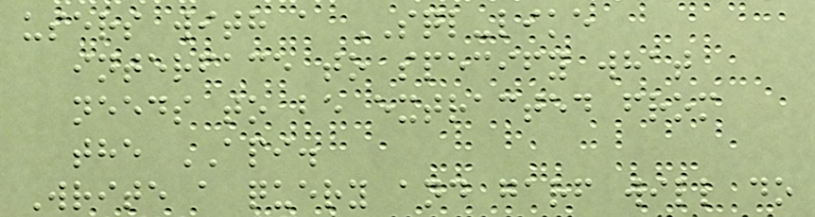users with a SQL-like
interface to specify what
needs to be extracted from
the API.
Write a query and garf will do
